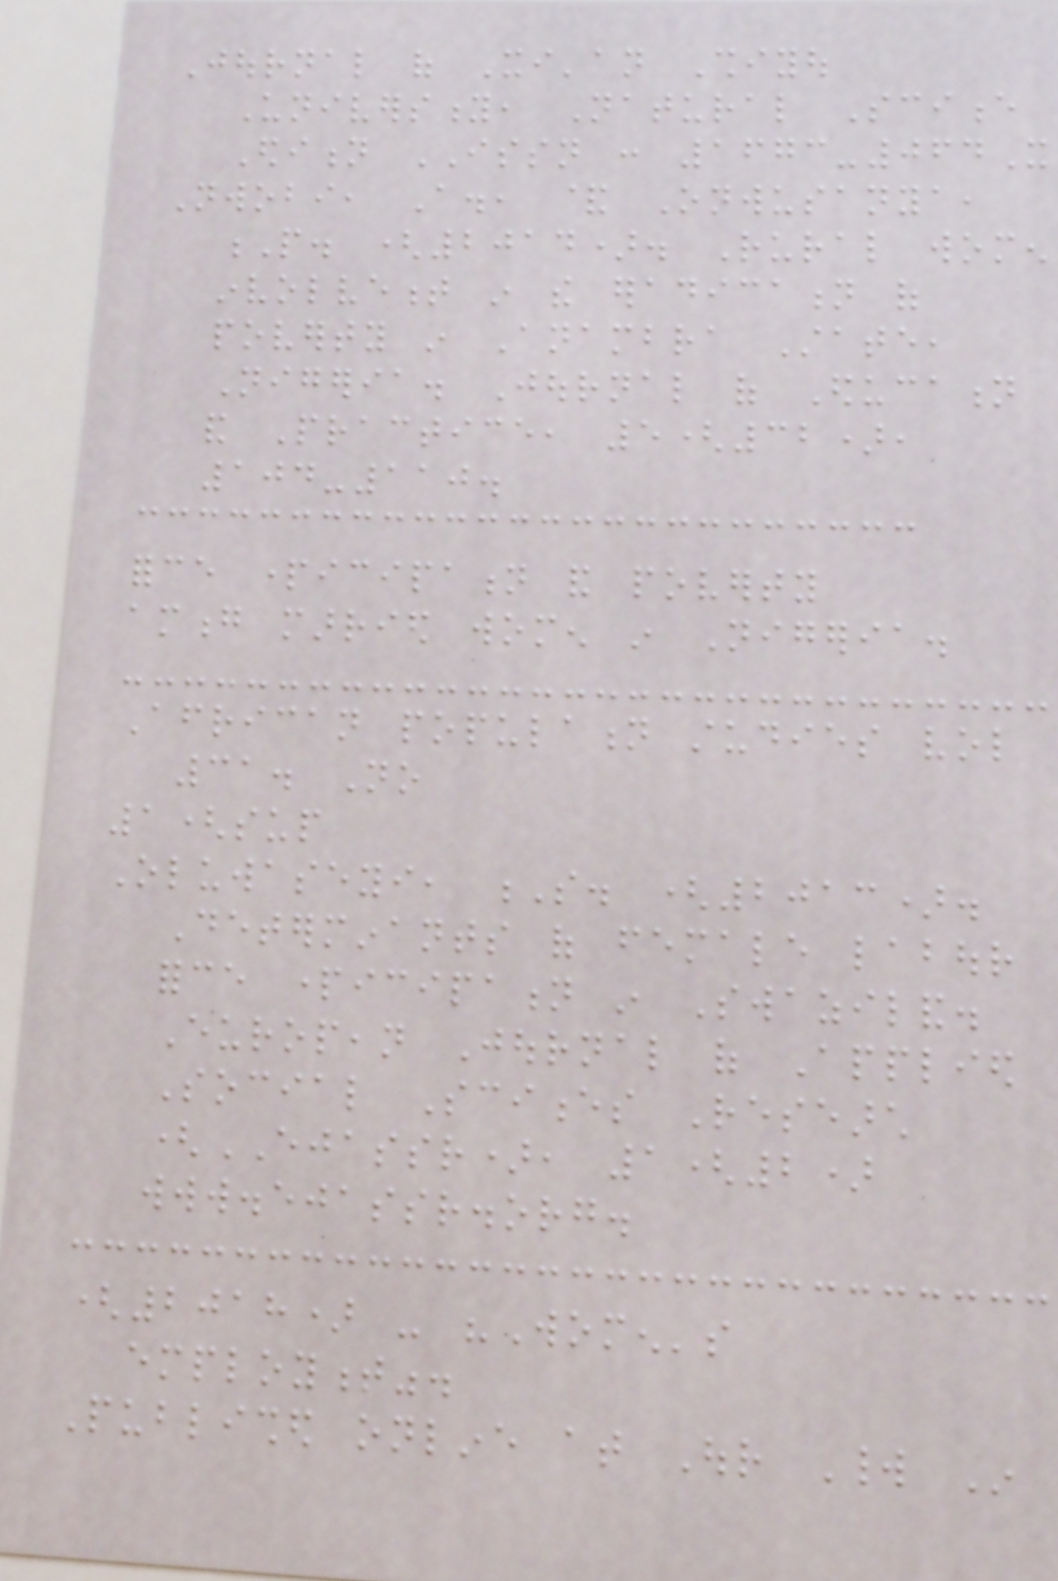Journal of Xi'an Shiyou
University, Natural Science
Edition ISSN : 1673-064X
Nwobi, A., & Onwusanya,
P. (2014). Rural women
involvement in the eradication of
poverty in Anambra State,
Nigeria. Journal of Education
and Practice, 5(32),
104-110.
force participation and poverty
among married women in Nigeria.
African population studies vol
31. No
1(sup
Oluwaseyi, S. (2013).
Determinants of female labour
force participation in Swaziland.
European Journal of Applied
Social Sciences Research
(EJASSR), 1(2)
www.ejassr.org.
(2018) - "Women's
employment".
Published online at Our World In
